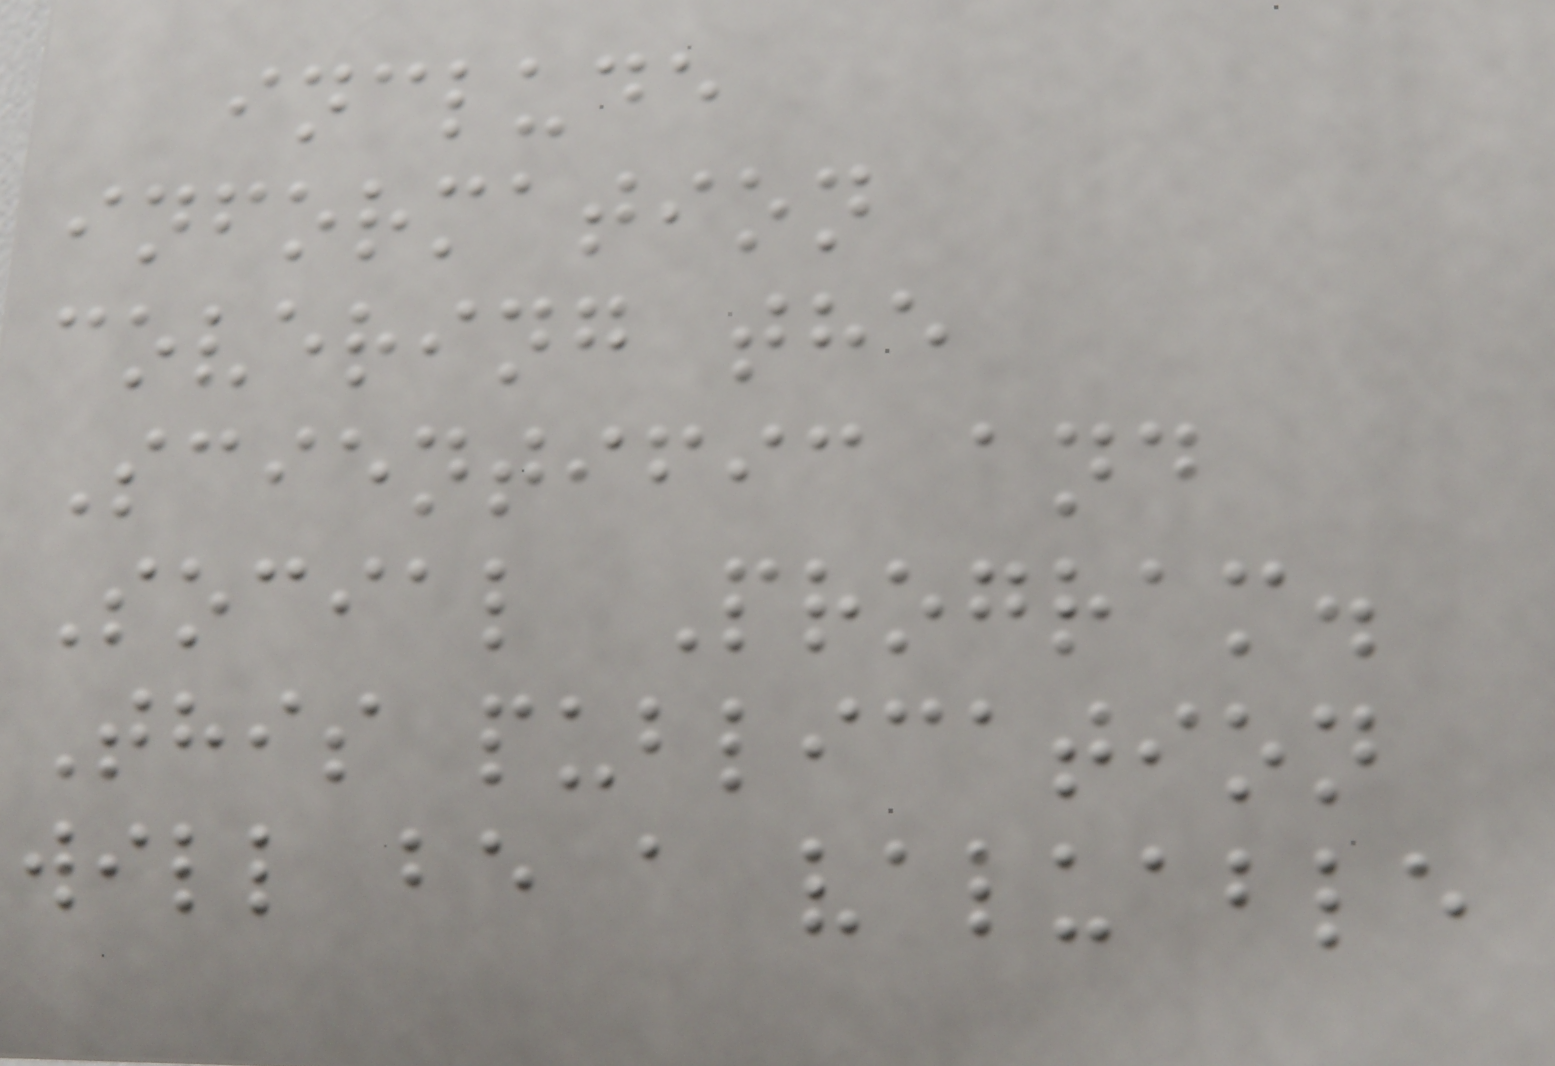include
information
covering the
Scientific and
Social Program.
This publication
will be a valuable
